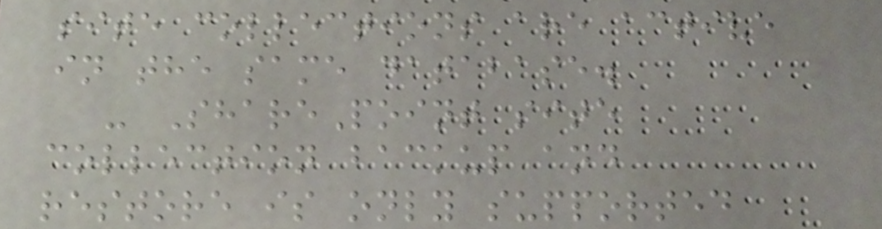site collections are active
in the same database.
- SharePoint site
collection backup and
restore is only supported
